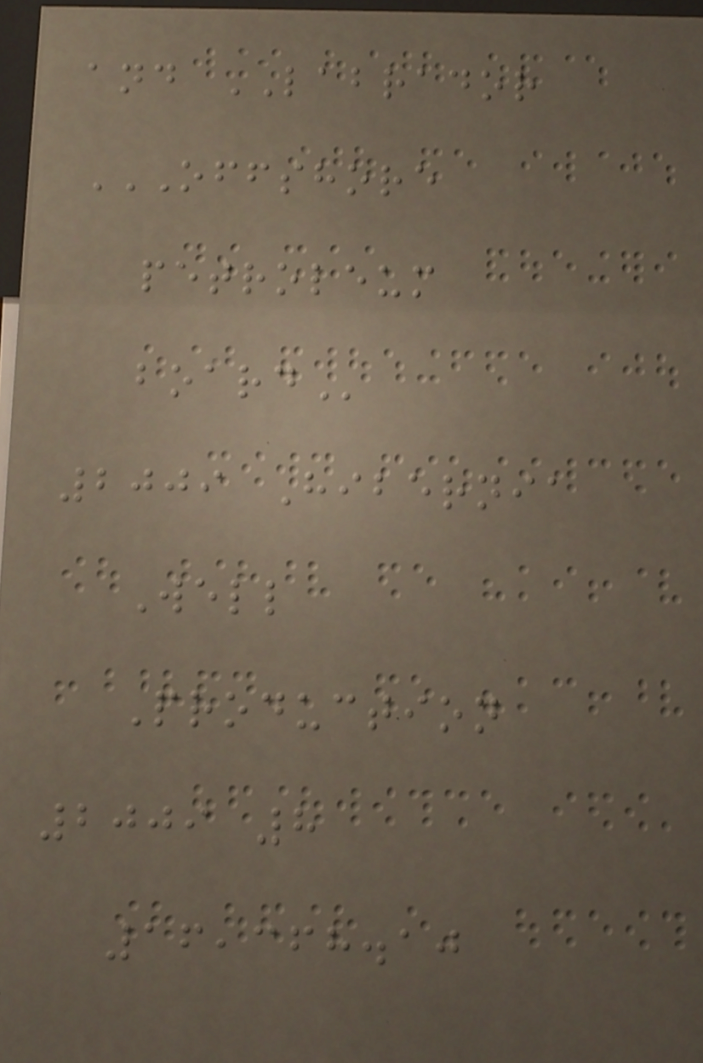and LABRADOR
OFFSHORE
PETROLEUM
BOARD
2009 Hibernia
Well
Production
2009 8
16,368.10
